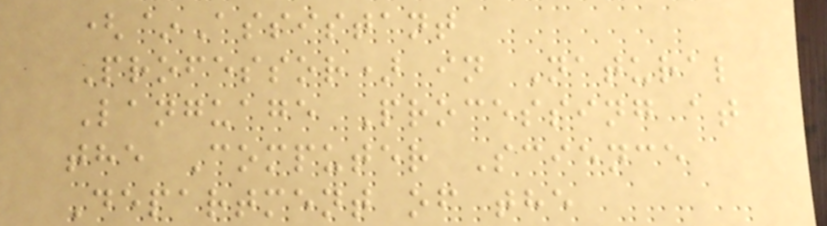(~Assistant
Professor) in Natural
Language Processing at
the Computer Science
Department of the
